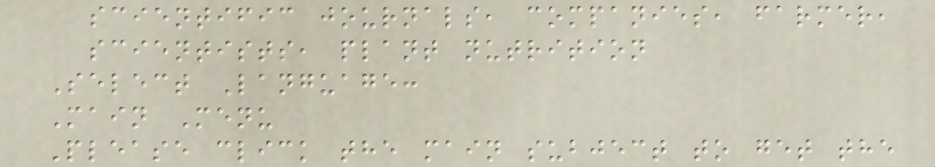scientific journals, companies, farmer,
scientists, plant nutrition
Select Language:
Main Menu
Please click the main subject to get the
